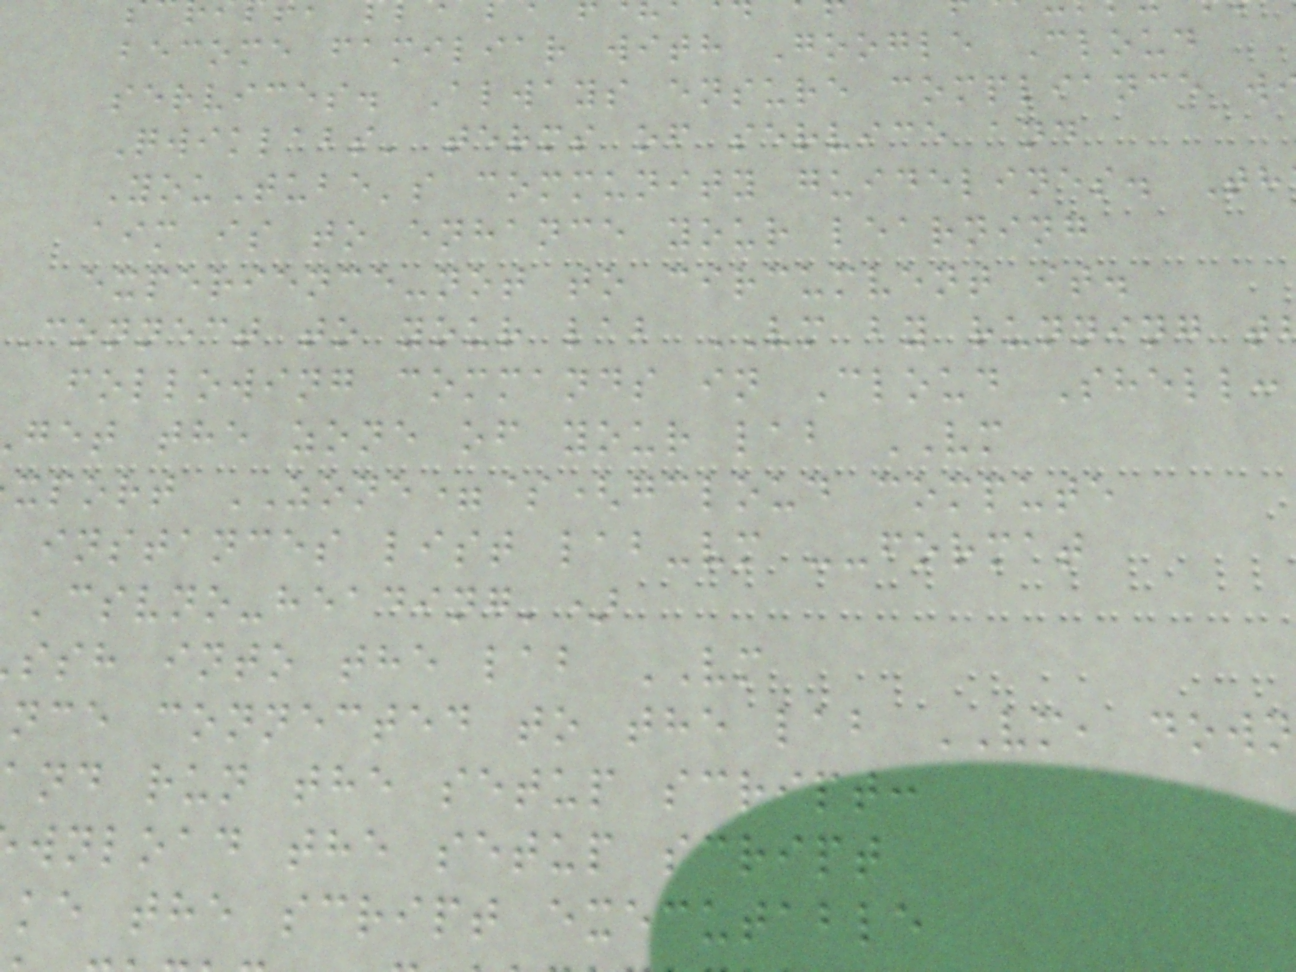become familiar with Google Cloud
services. Always ensure compliance w
Qwiklabs' terms of service and
YouTube's community guidelines. Th
aim is to enhance your learning
experience-not to circumvent it.
Connect to your lab VM by running t
following commands in Cloud Shell:
get the zone of your lab VM
xport ZONE=$(gcloud compute
instances list lab-vm --format
'csvno-heading')
ssh into the lab VM
nce connected to the lab VM, down
nd run the setup script:
wnload the setup script
ke the script executable
